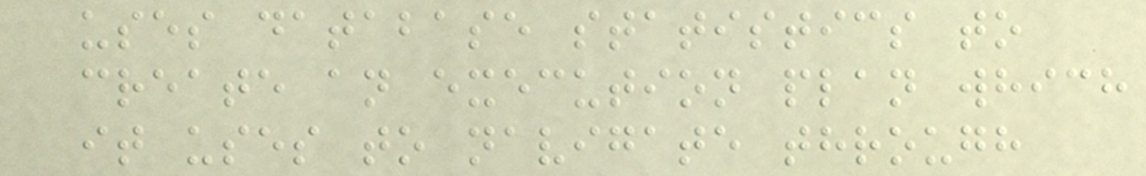uses database statistics to
create an execution plan which
it uses to navigate through
